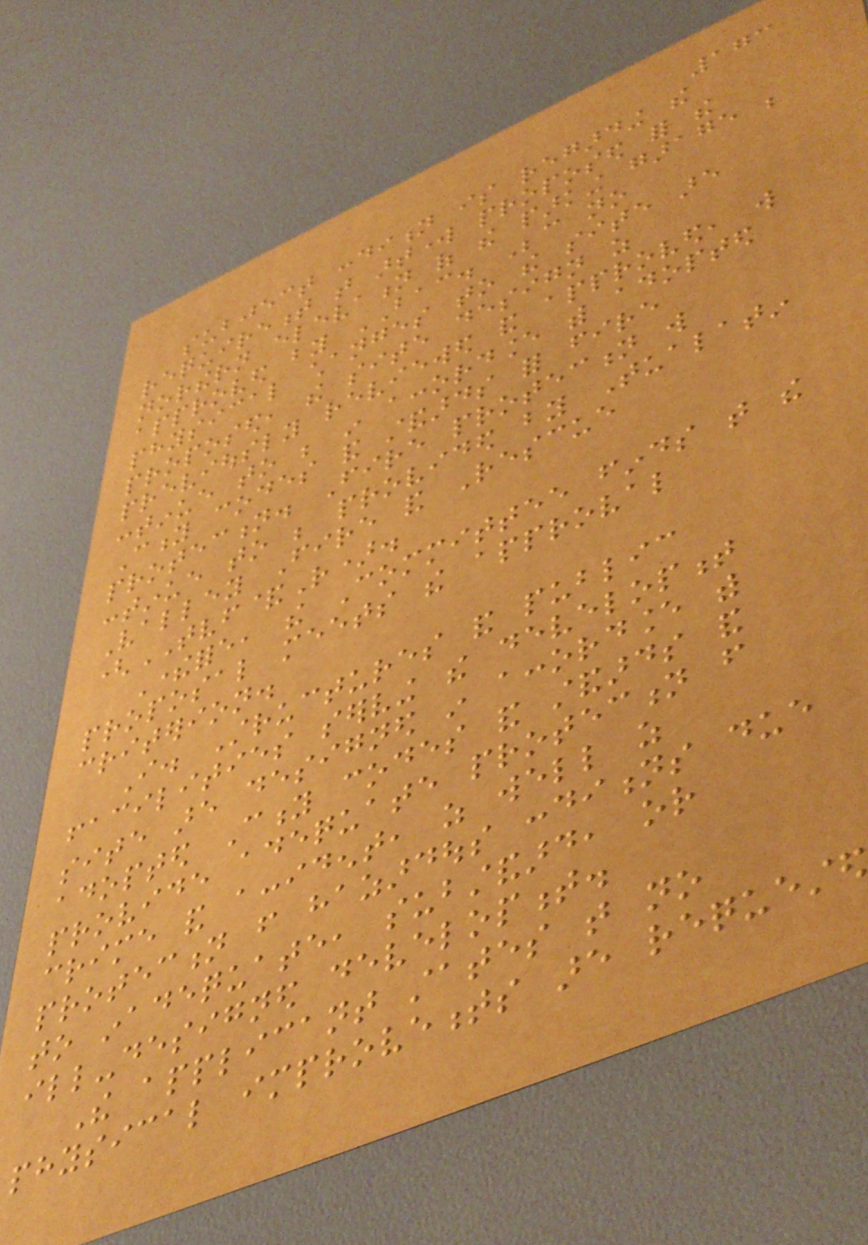173
subject condition is regarding the
requirement that artwork proposed for the
northern elevation of the parking garage be
approved by BAC. Because no
physical changes to the site are
proposed, the site design as
previously reviewed and approved, will
continue to be in accordance with adopted
City codes and standards for fire
protection. Fire protection will
continue to be provided by Tualatin
Valley Fire and Rescue
(TVF&R).
Therefore, the Committee finds that the
proposal meets the approval
criterion.
I. Structures and public
facilities serving the development
site are designed in accordance with
adopted City codes and standards and
provide adequate protection from
crime and accident, as well as
protection from hazardous conditions due
to inadequate, substandard, or
ill-designed development.
The applicant states that no
physical improvements are requested
